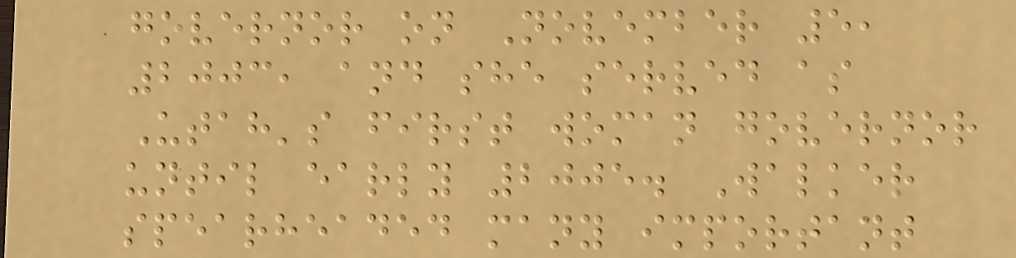governor on November 5,
2003, and she served as
Utah's first woman governor
until early 2005. Walker
spearheaded many important
